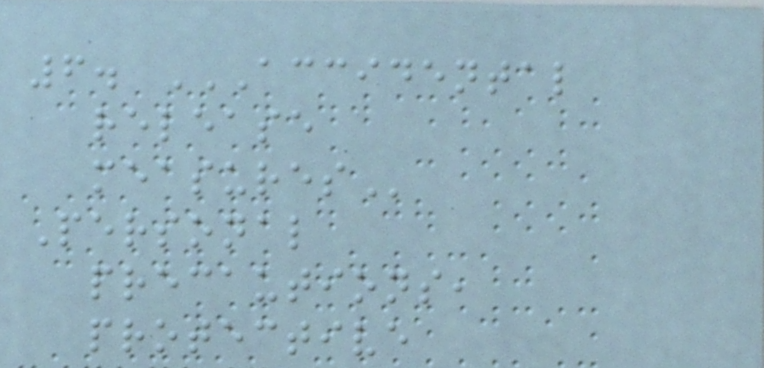6. ACCIDENTAL
RELEASE
MEASURES
Personal
precautions,
protective
